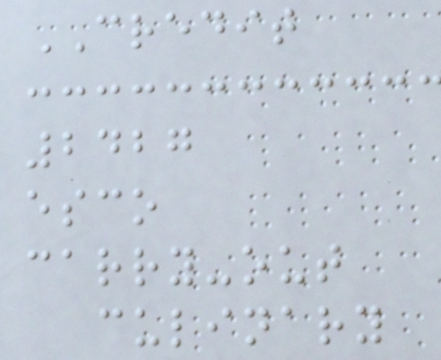CREDIT
2427
esco
carry-out
culinary
